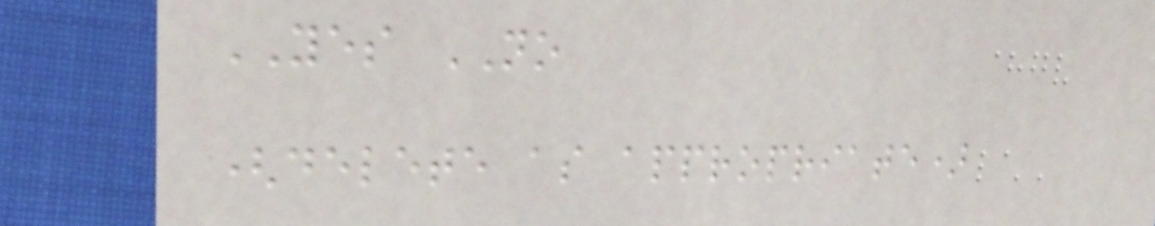YES NO
(delete as appropriate)
